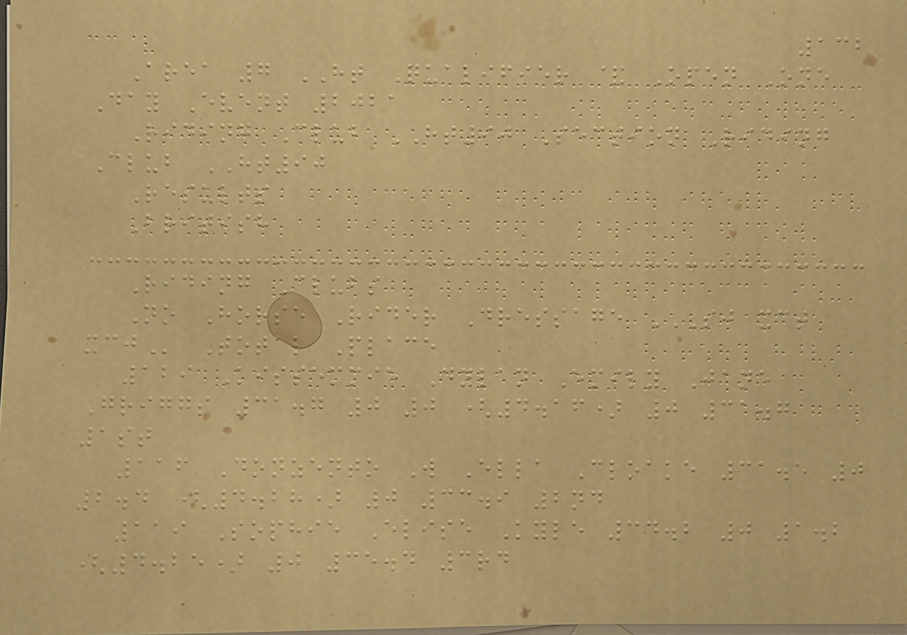132
Area 7 HT Qualifier & Open One
Day Event 2021
Riding Club HT90 Section Riding
Club HT90
Results
British
Riding Clubs
No Horse Rider Dressage SJ XCT
XCJ Total Place
129 Kissemmie Dylan Emily Jane
Griggs 31.7 0 0 (4.16) 0 31.7
1st
116 Donzento W Ella Cloake 31.5 0
2.4 (4.28) 0 33.9 2nd
119 Sophie Elise Kyle 34.2 0 1.2
(4.25) 0 35.4 3rd
